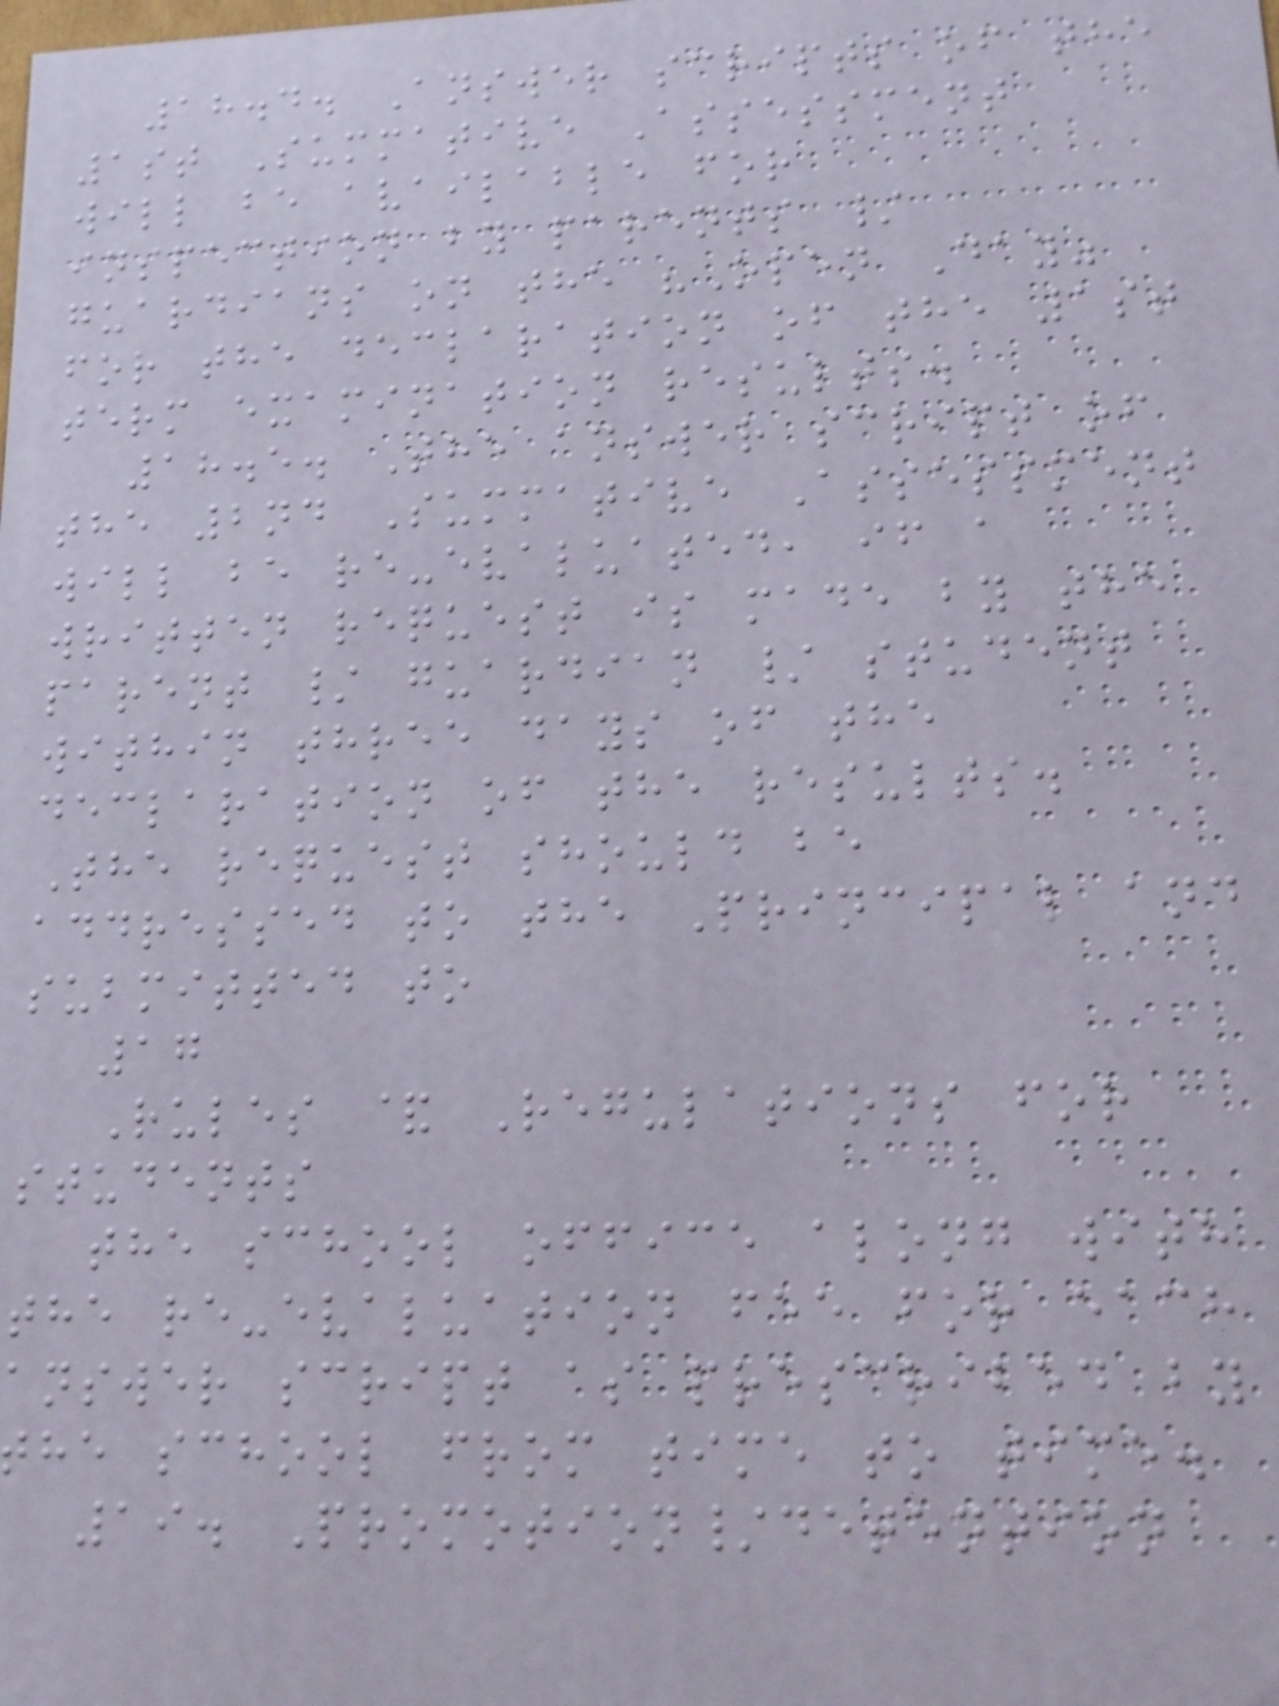18.4. Answer scripts of the
1st Summative Assessment
will be available for
inspection by parents /
guardians on the "Open Day"
for the declaration of the 1st
term examination results.
18.5. The answer script of
the 2nd Summative Assessment
will be re-evaluated, if a
written request is made by the
parent / guardian / student
within three days of the
declaration of the results.
The request should be
addressed to the Principal and
submitted to
17
Rules & Regulations for
students
the school office along with
the re-evaluation fee for each
answer script as prescribed by
he school from time to time.
19. Promotion/detention
